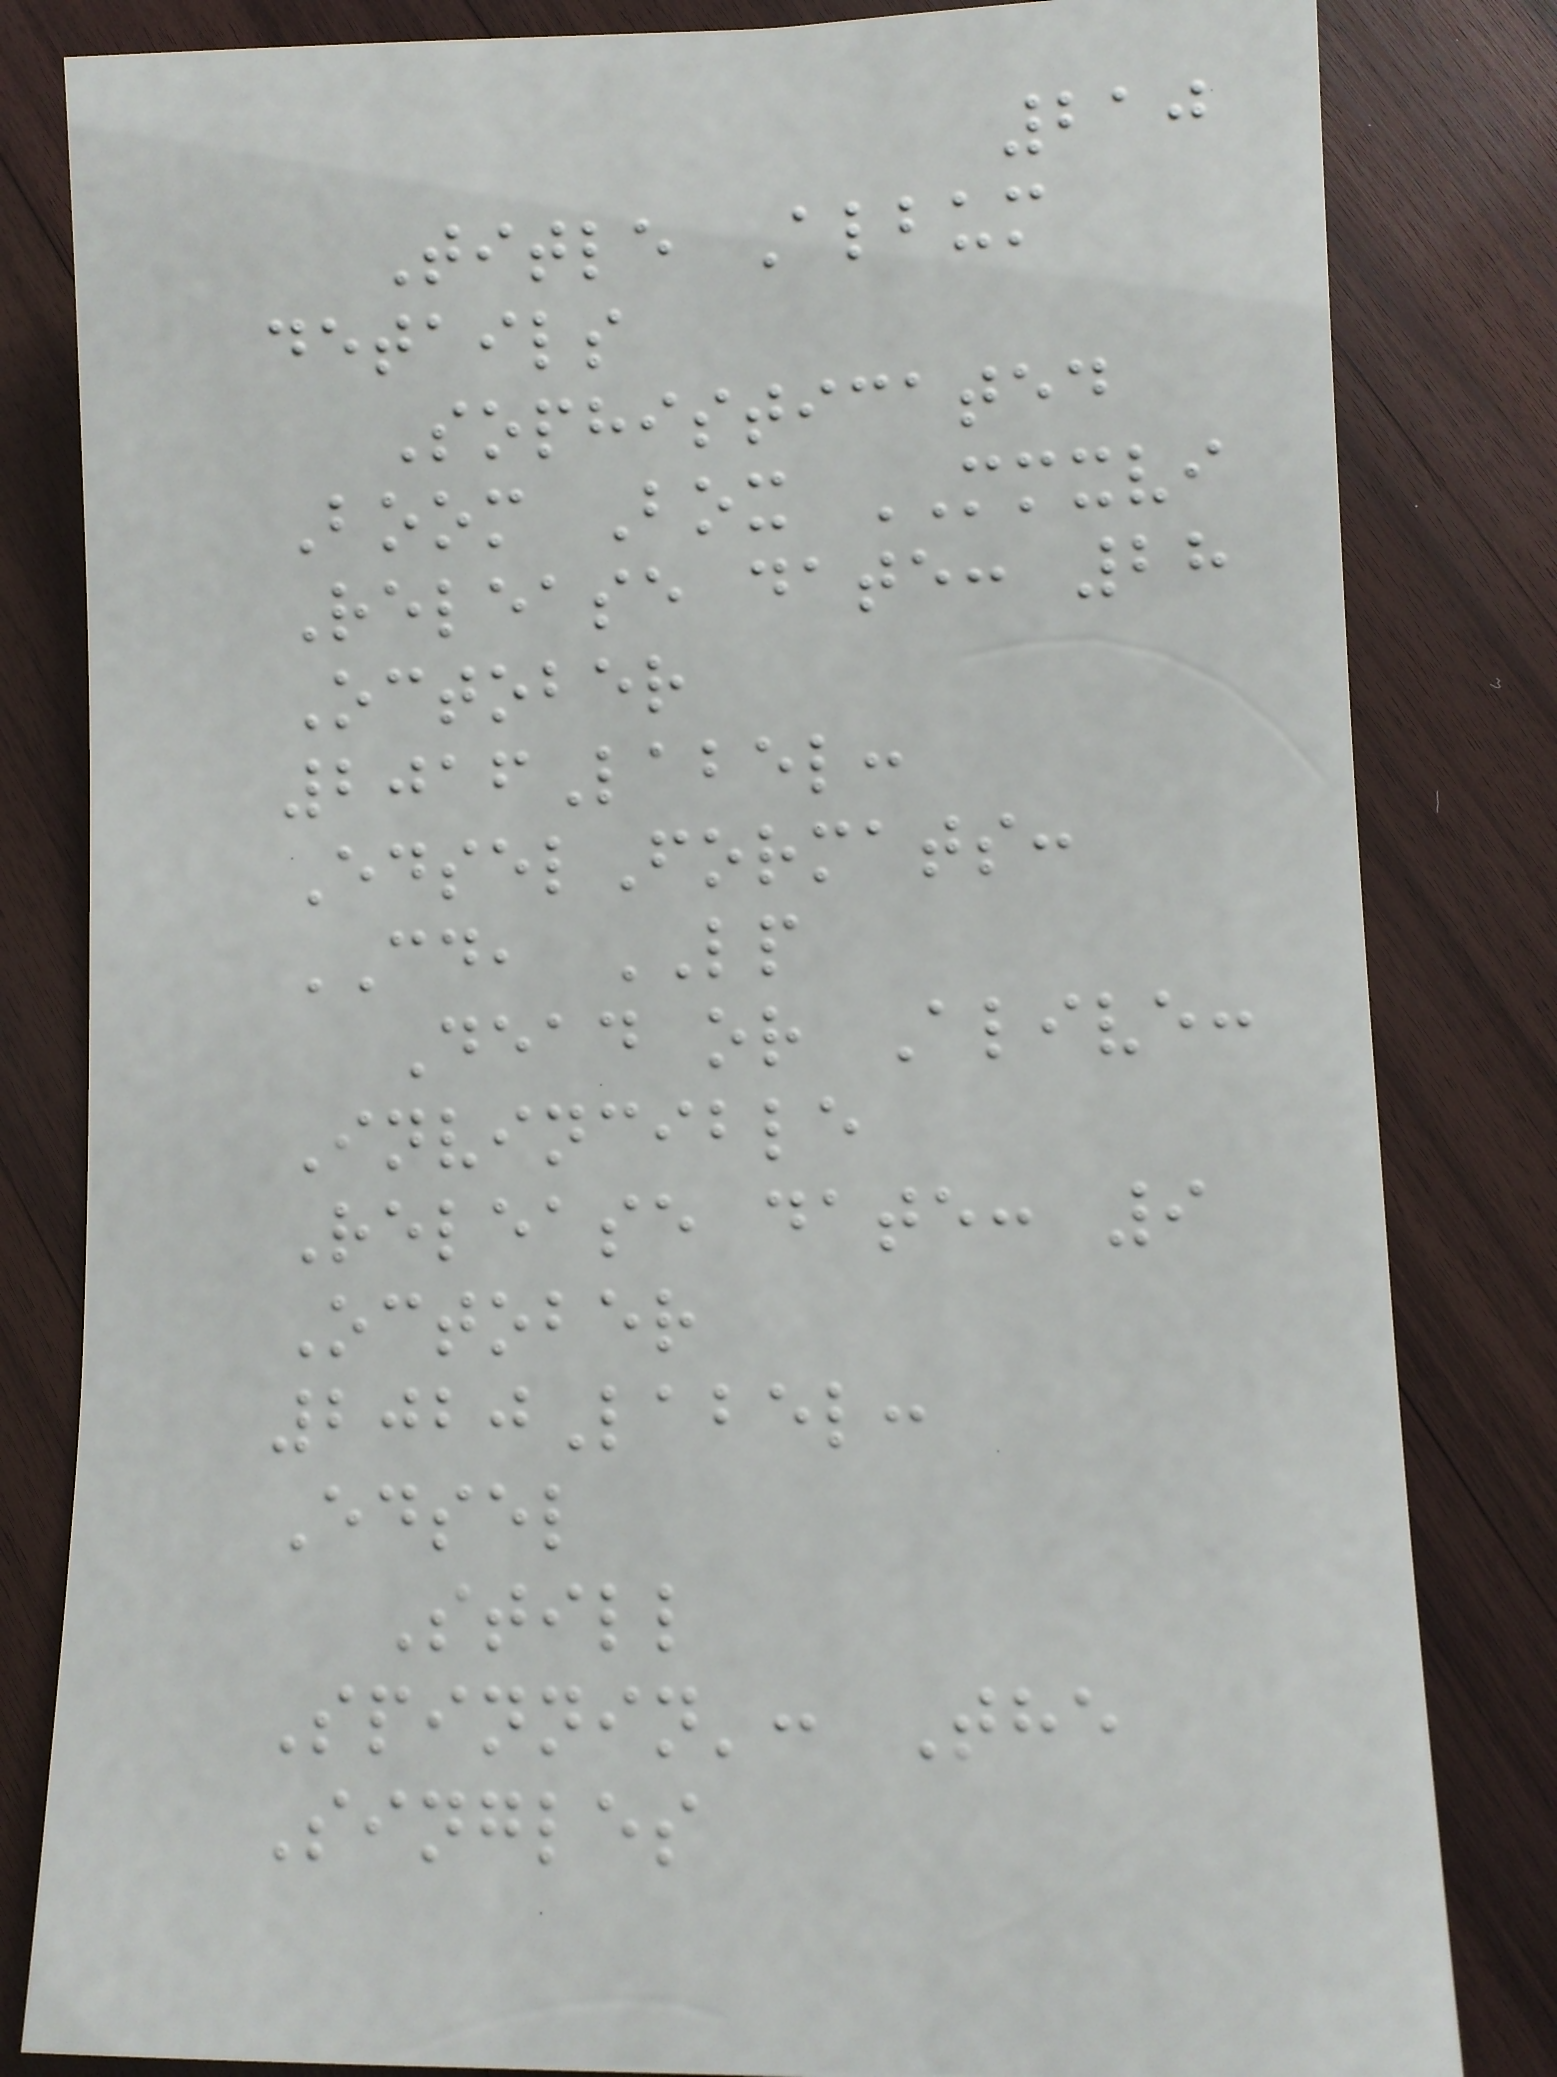210
Title Album
details
Sophisticated
Boom Box MMXVI
Release date: 28
October
2016Label:
EdselFormats:
CD, LP
Dead or Alive:
Invincible
Release date: 9
October
2020Label:
Edsel
Still
Spinnin': The
Singles
